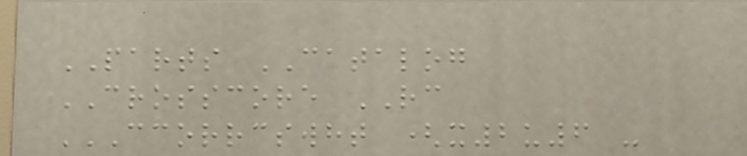PARTS CATALOG
CROSSCORE RC
CCORRCSWHT (X2U6 -
